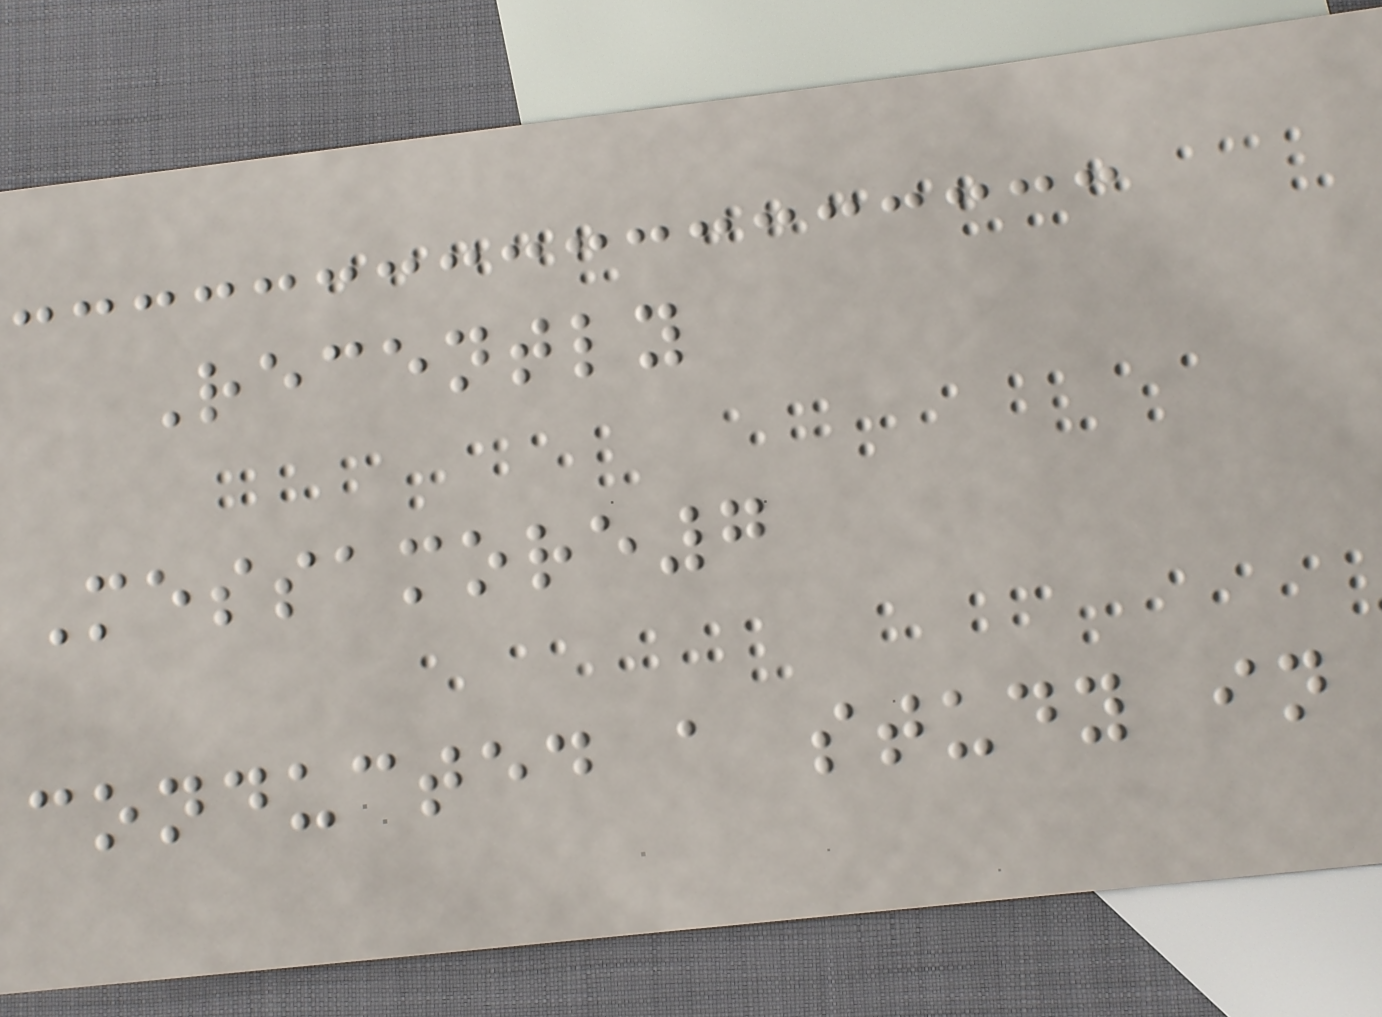Recently
Messamore7
conducted a study in
